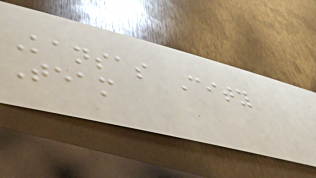Kansas City
Team
